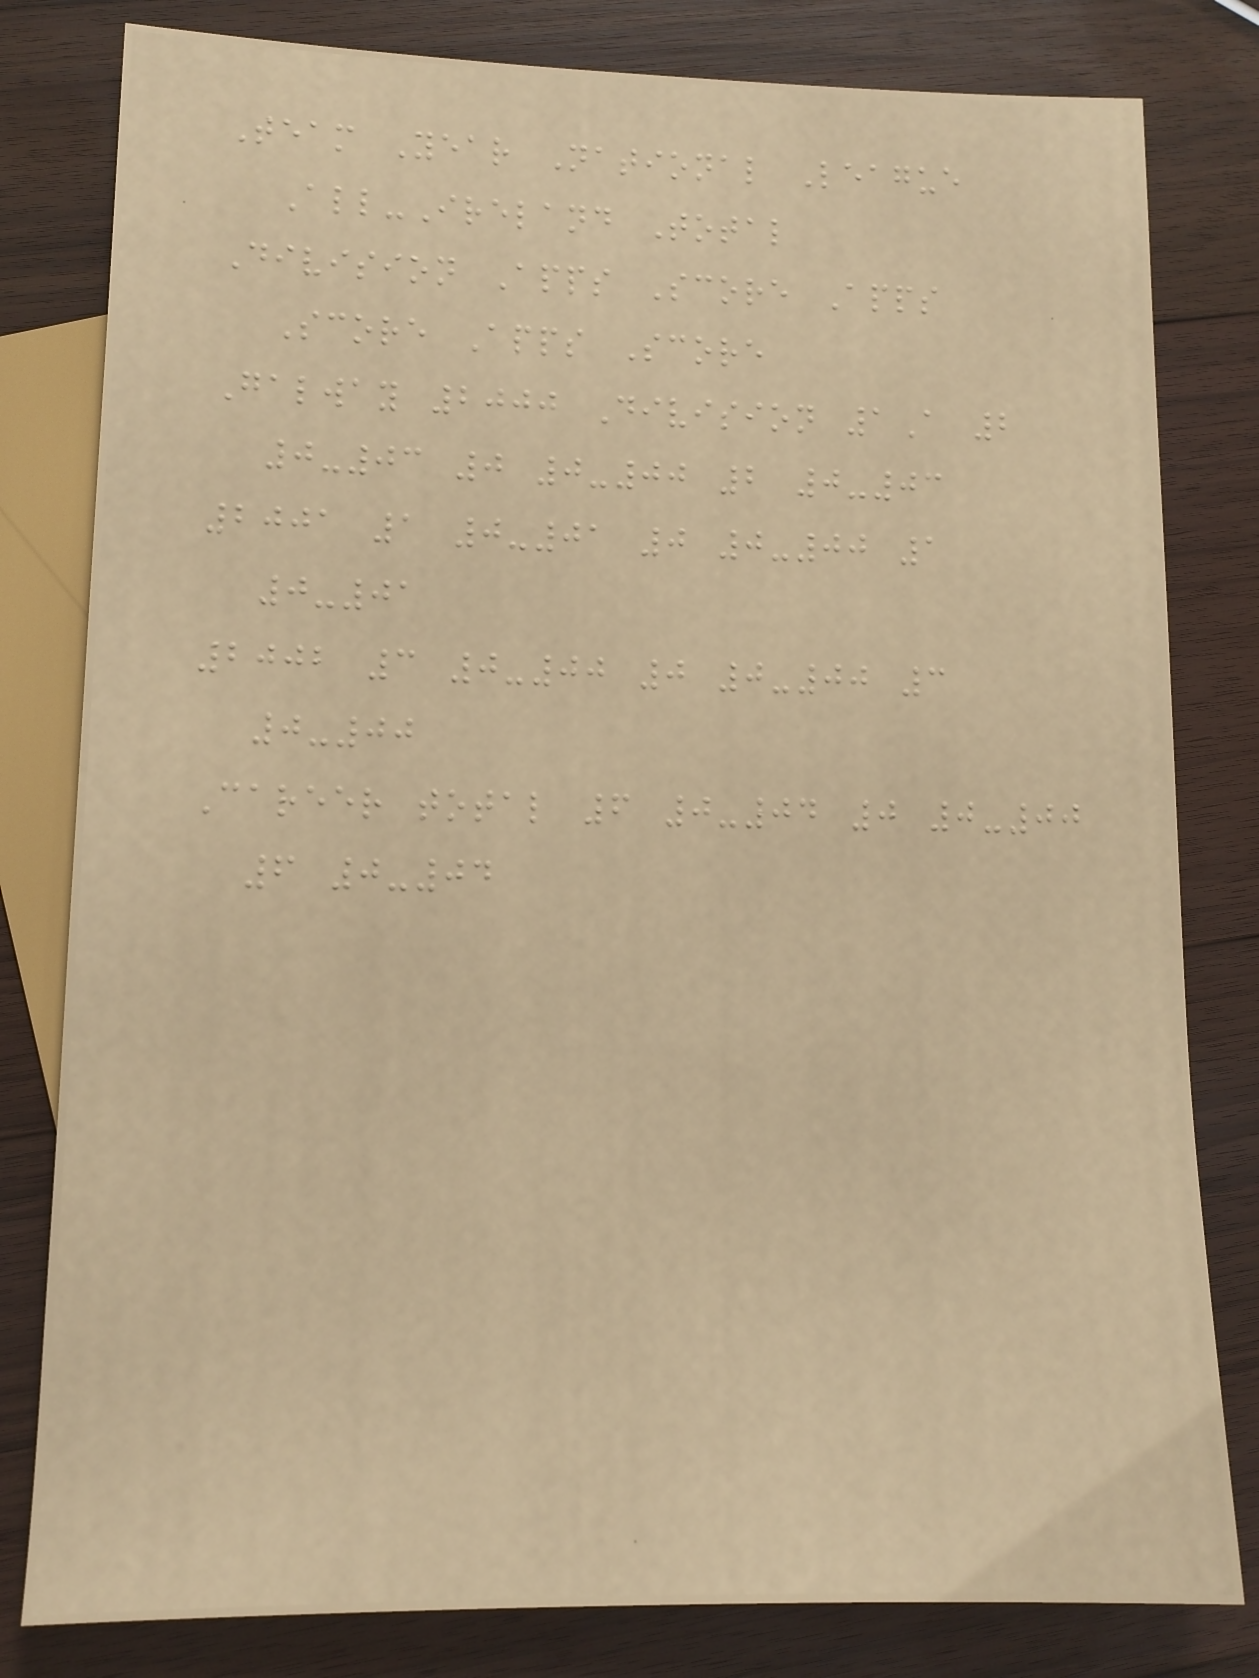Team Year National League
All-Ireland Total
Division Apps Score Apps
Score Apps Score
Galway 2000 Division 1A 2
0-03 0 0-00 2 0-03
2001 1 0-01 0 0-00 1
0-01
2002 3 0-00 0 0-00 3
0-00
Career total 6 0-04 0 0-00
6 0-04
